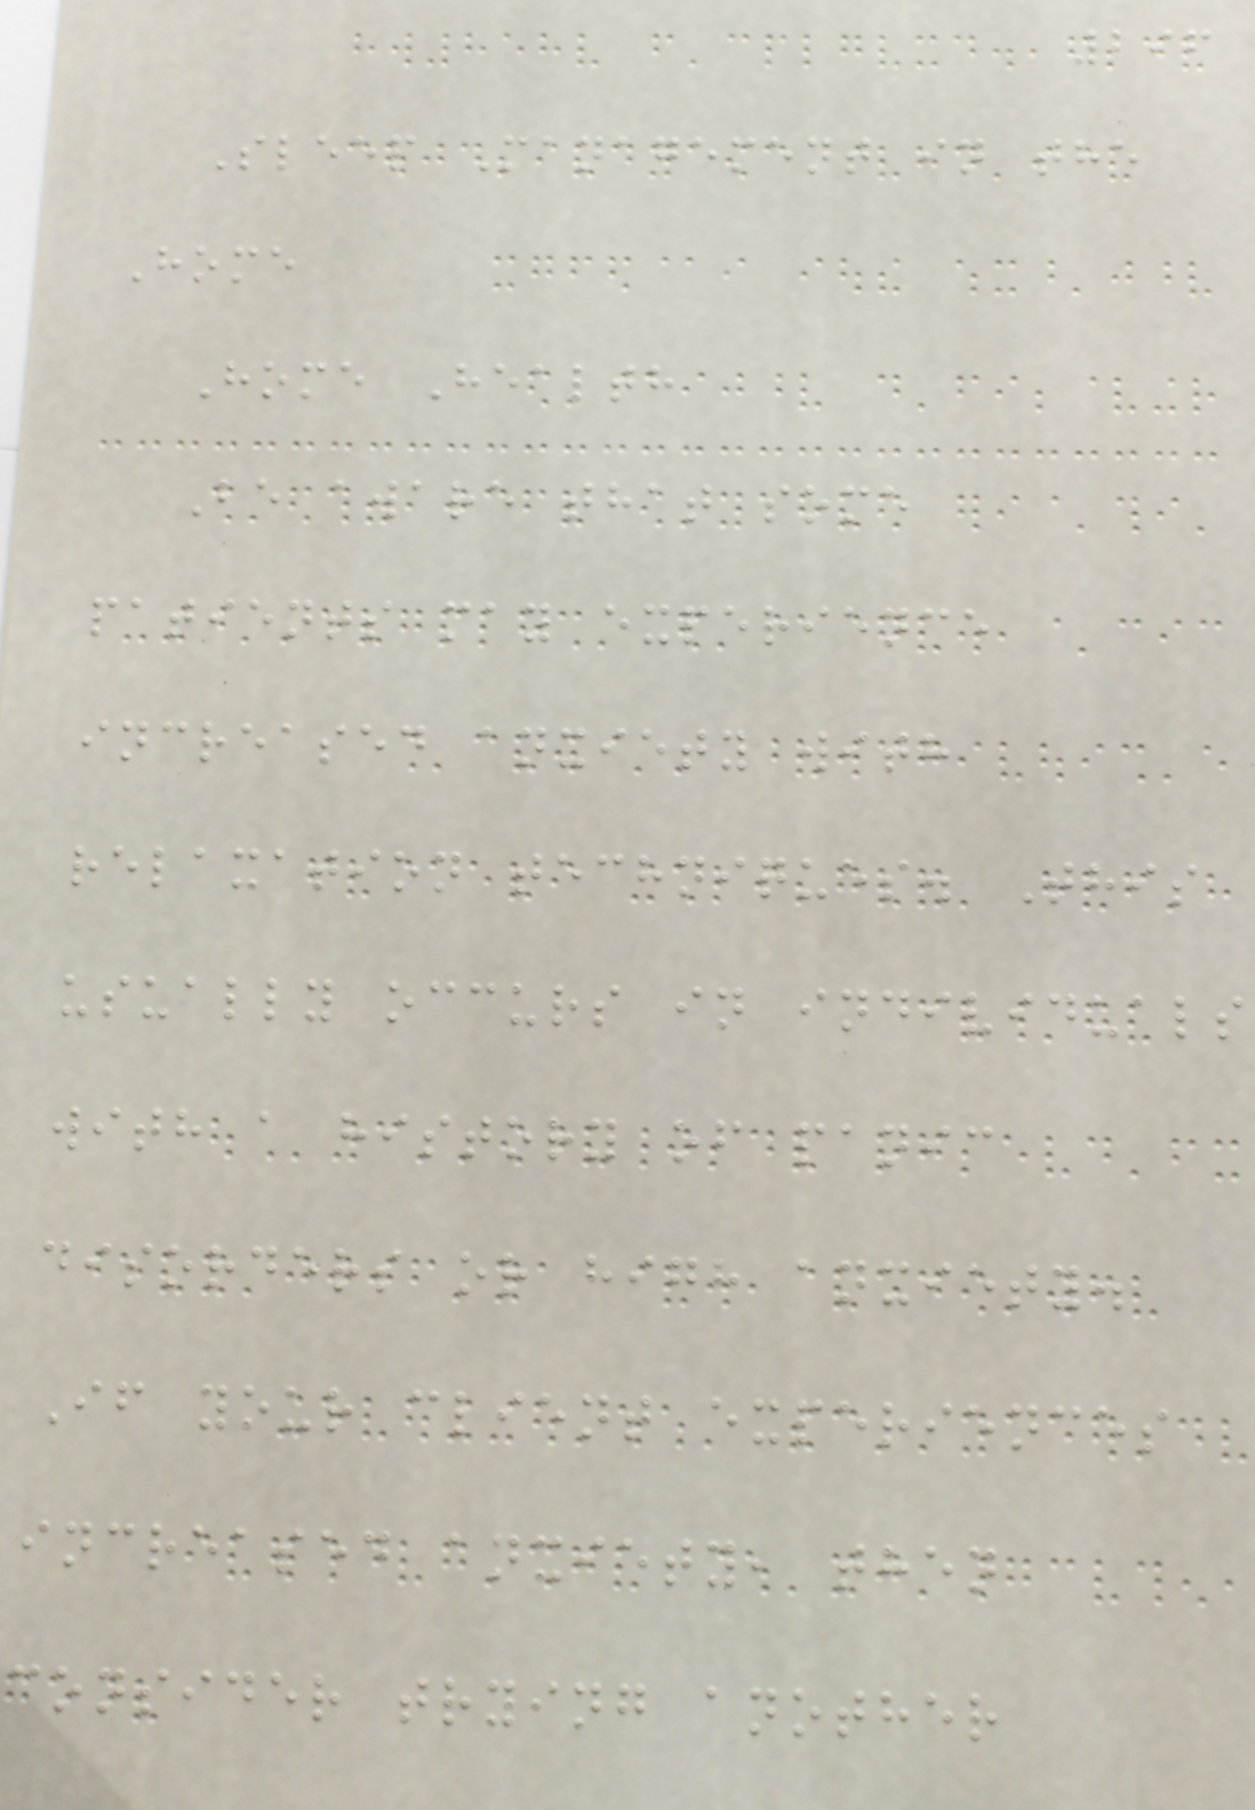296
Sleep Management in the
Home
Home Health
Be aware that some
patients may experience
increased anxiety with
relaxation techniques. This
usually occurs in individuals
with a history of panic
disorders or high anxiety.
If your client experiences
increased anxiety, then
consider trying another
